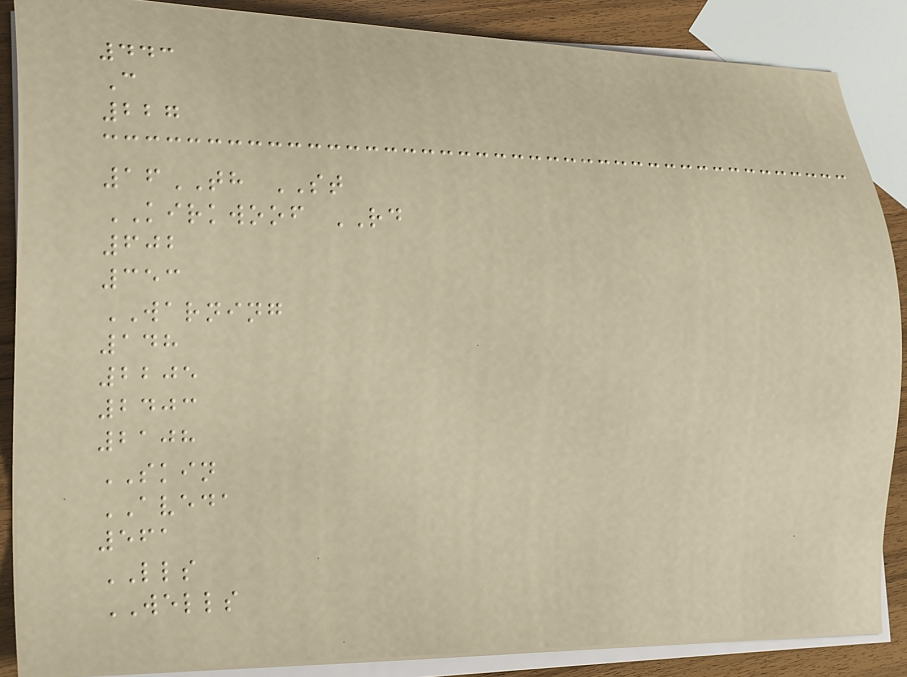443
C
227
16TH ST
KIRKWOOF RD
602
353
WARNING
148
2205
2403
2108
SKIN
AVEDA
561
LLS
WELLS
